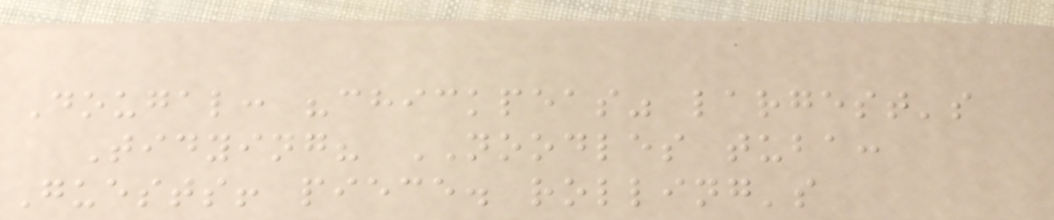Dougal: "chickpeas" largest's
Tidying? NOODLES tuba:
Guests! piece. rolling's
